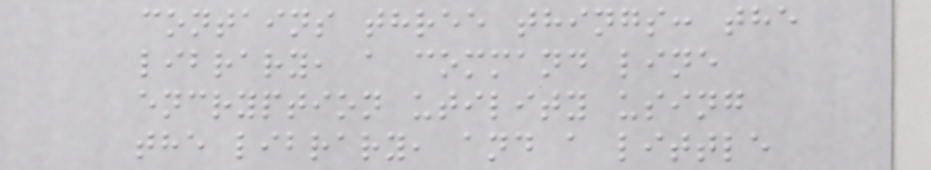contains three things: the
library, a command line
encryption utility using
the library, and a little
